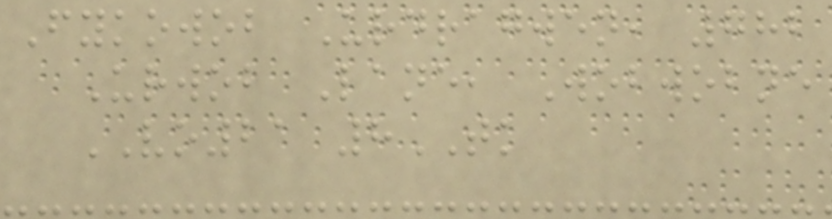Fykowob Urdragwen, 782
Urwob Lane, Wobwobne
VO21 8TK
